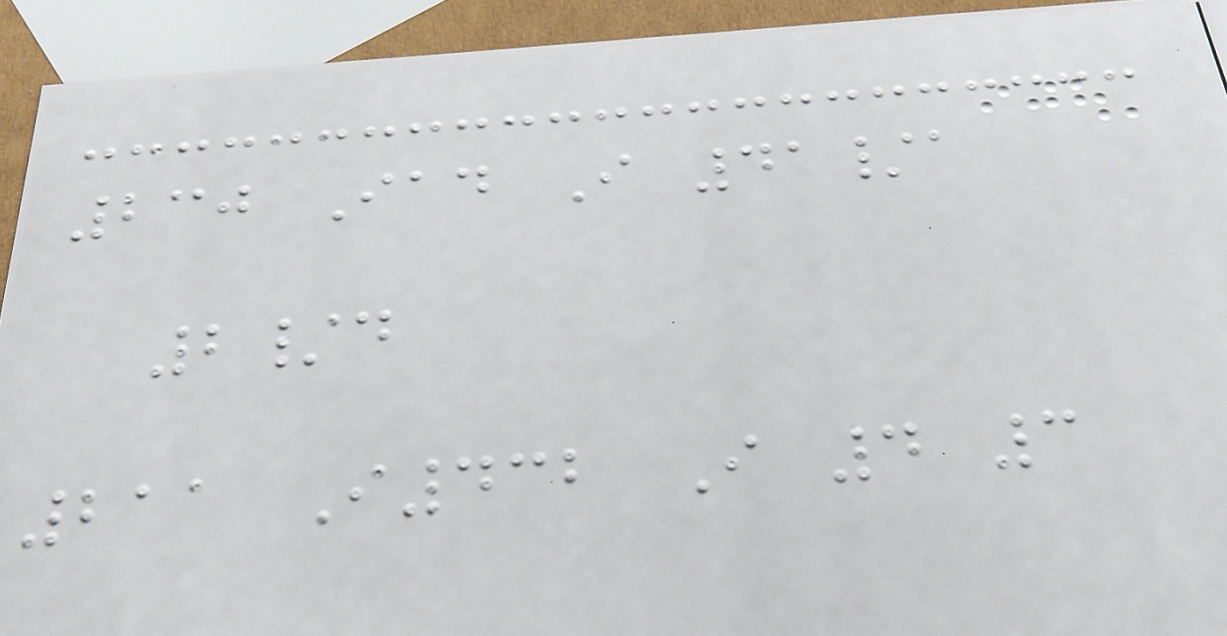230 Iad I 41/a
2/d
211 I432 I 4 3
